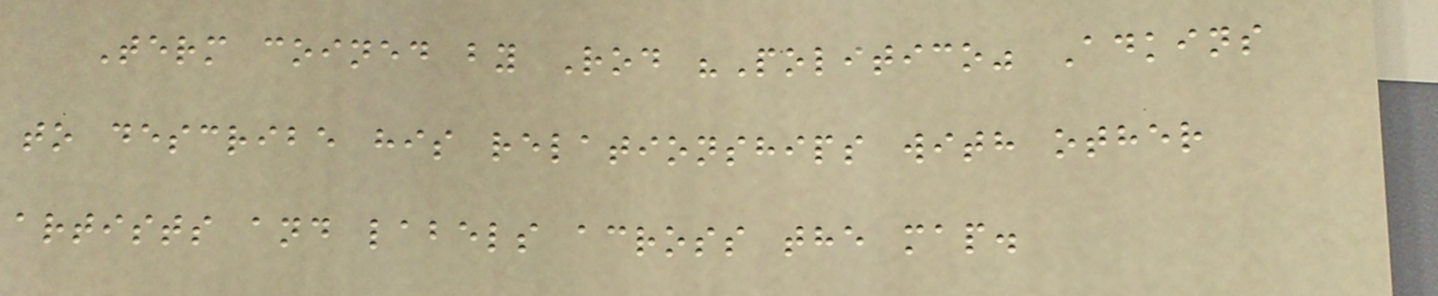Term coined by Rod "Politico" Adkins
to describe his relationships with other
artists and labels across the map.
